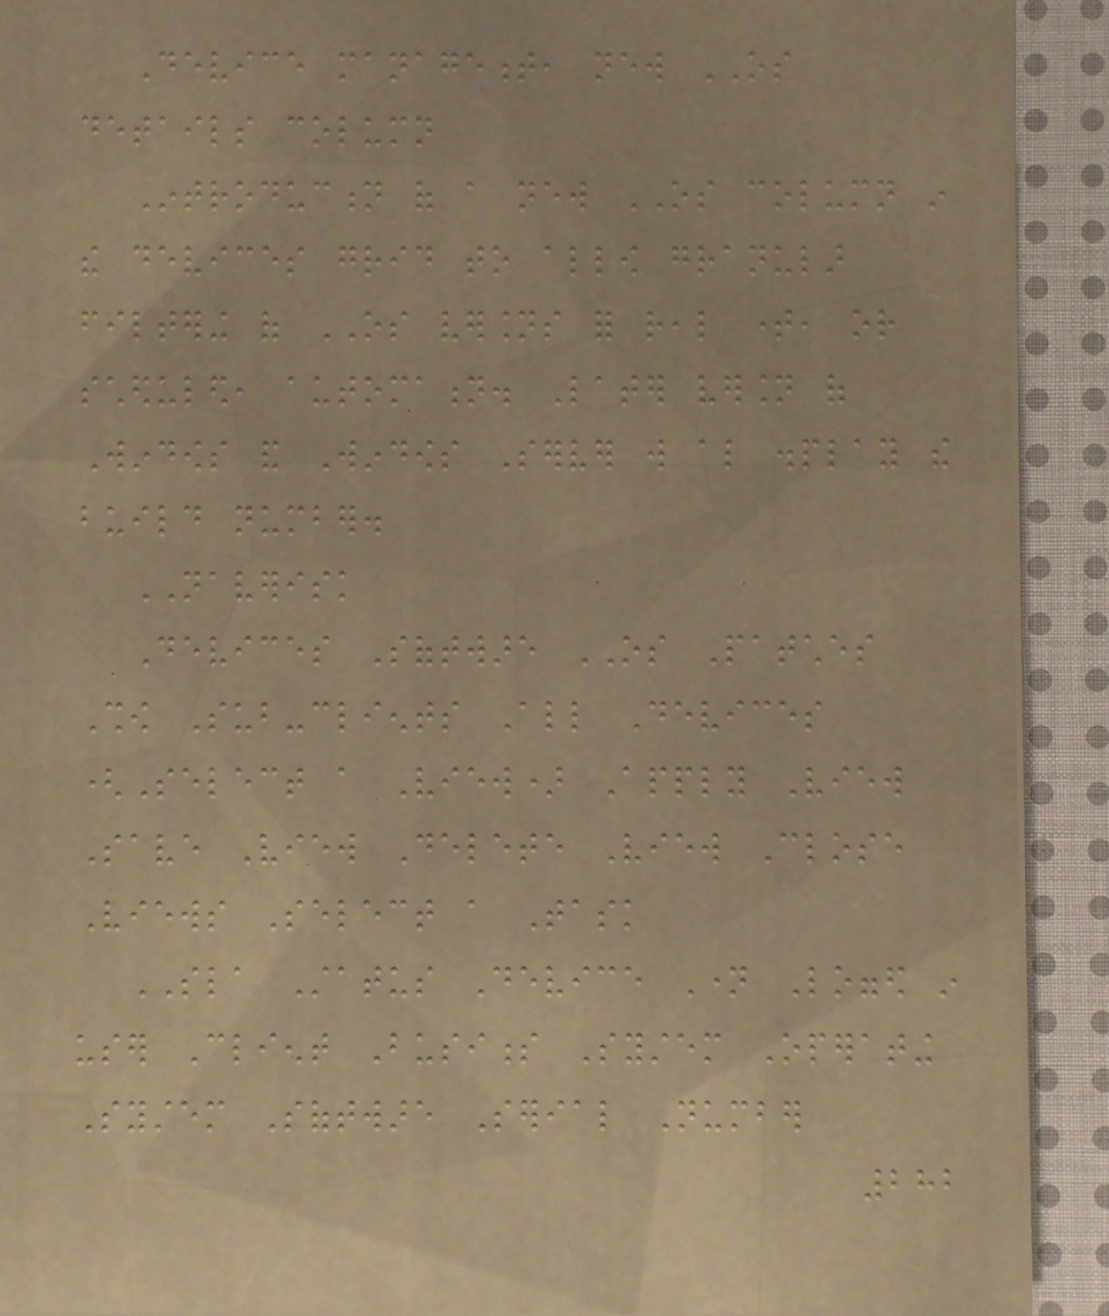Device management, new OS
details column
Introduction of a new OS column in
the devices grid to allow granular
filtering of OS versions for real time, or
scheduled, automation. Later version of
Windows and Windows Server will also display the
build number.
NAVERISK
Devices Software OS Patches
Show Sub-clients All Devices
(Select a View) Apply View
Save View Delete View Close
Views Select a Task
SLA Status Device Name Logged in
user Client Business System Operating
System Software Serial Number
282
